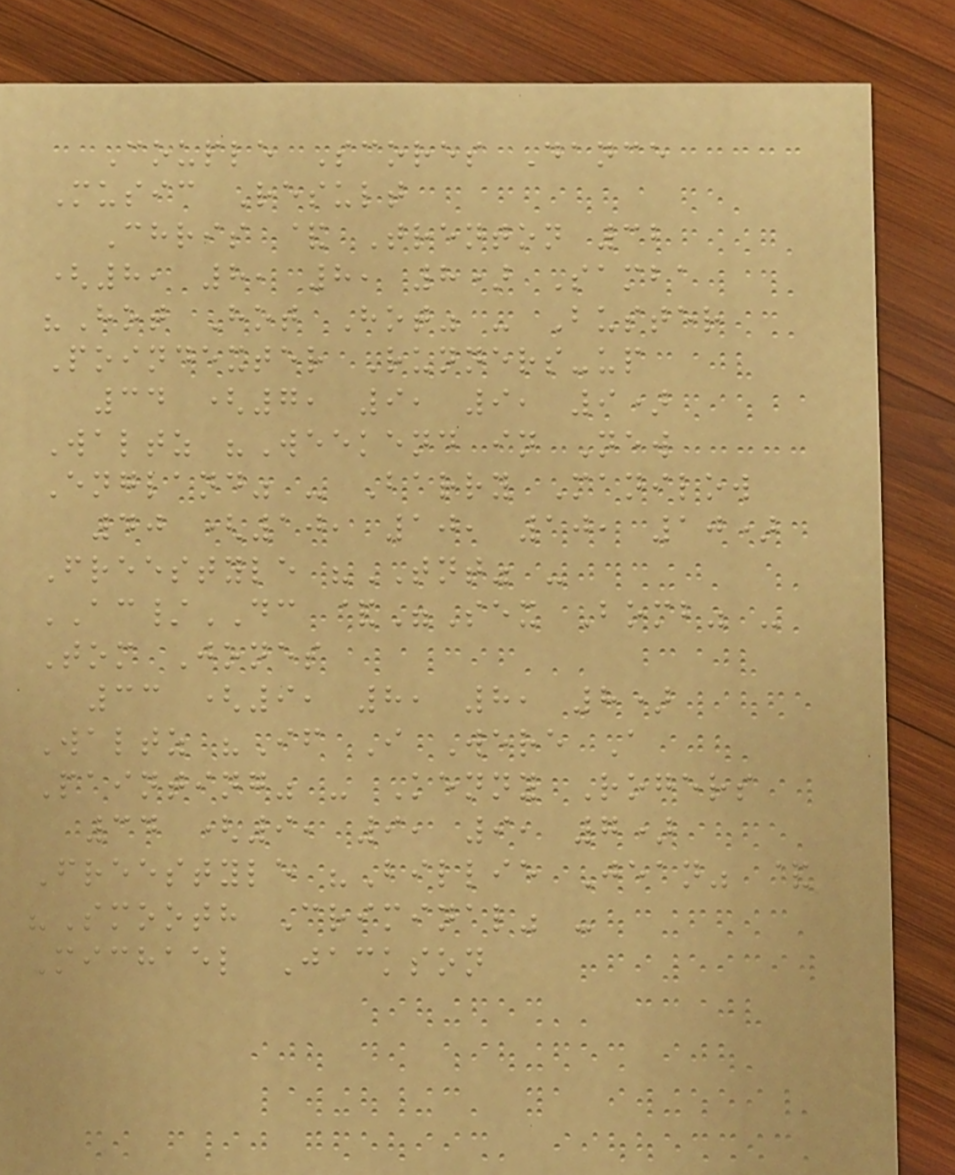Couple Scores Dance
Music Result
Chris & Trenton 32
(8, 8, 8, 8) Samba
"Hot Hot Hot" - Buster
Poindexter Runners-up
34 (7, 9, 9, 9)
Waltz "Weekend in New
England" - Barry Manilow
40 (10, 10, 10, 10)
Freestyle "TNT" -
AC/DC &"Sex Bomb" -
Tom Jones
33 (9, 8, 8, 8)
Waltz "If I Were A
Painting" - Kenny Rogers
34 (9, 9, 9, 7)
Freestyle "Billie Jean" &
"Smooth Criminal" -
Michael Jackson
